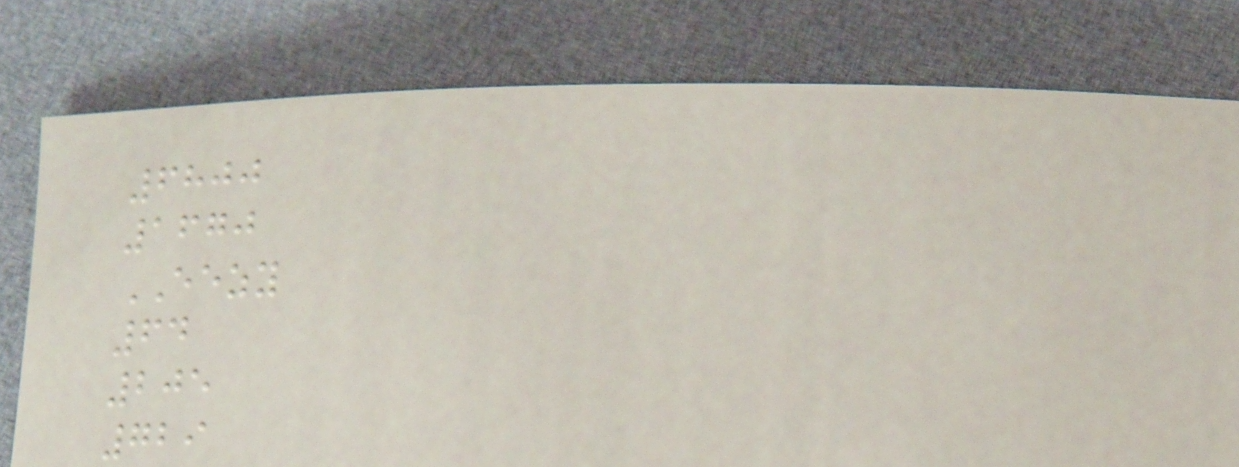6800
1670
EEZY
64
205
729
